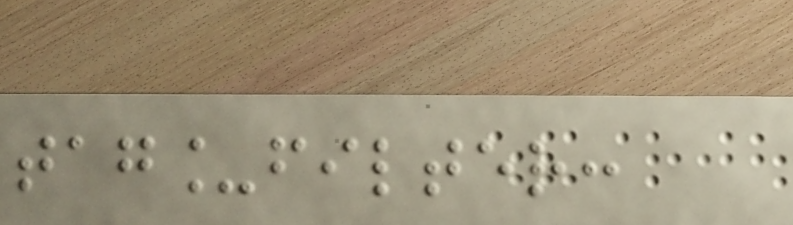tag_filter:
